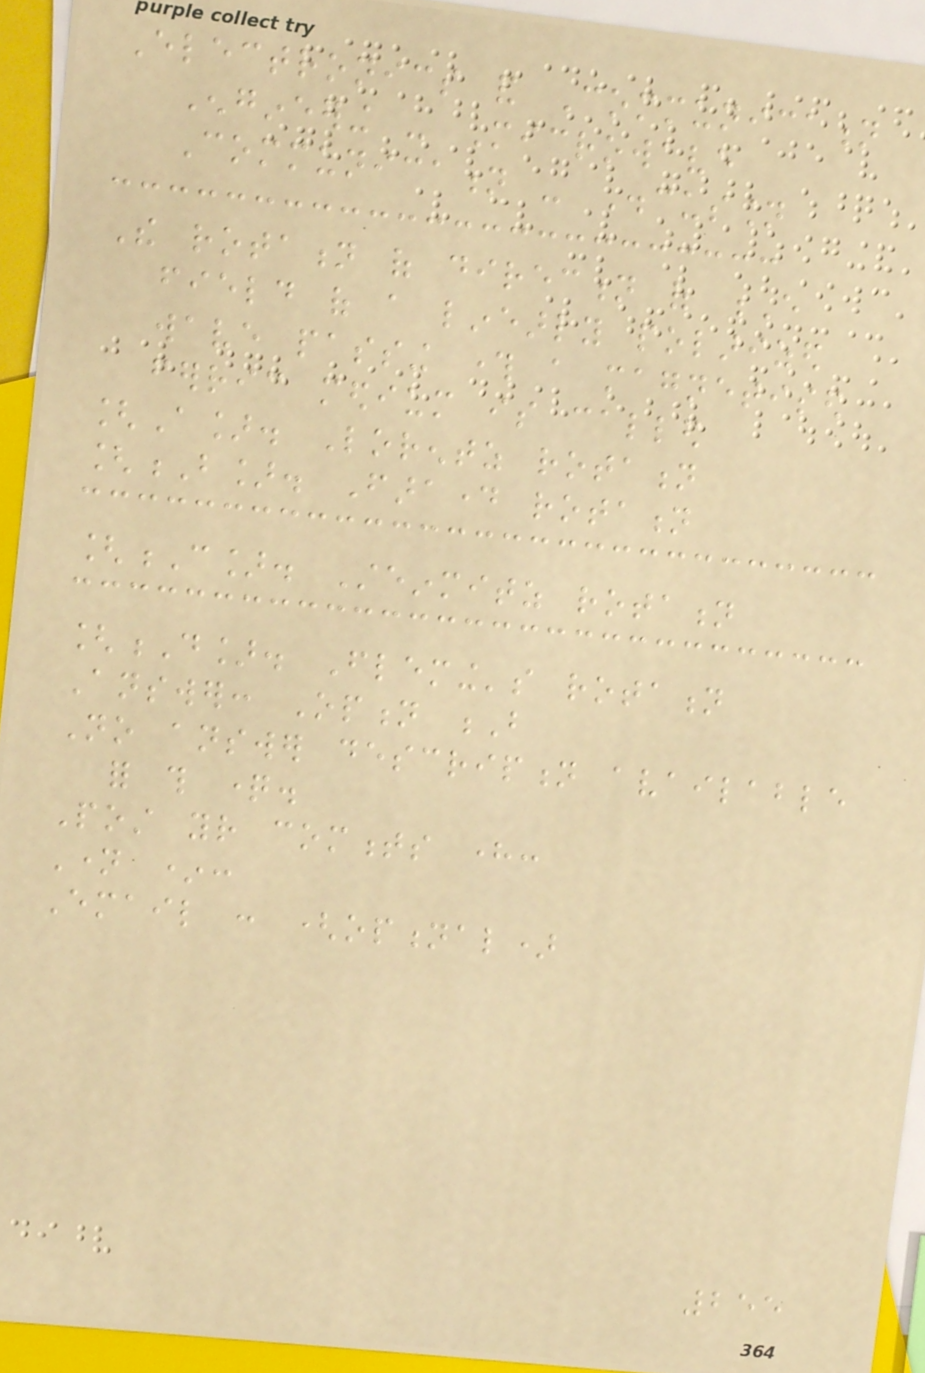Electronics and Communication
Engineering - Microwave
Communication - Discussion
The rotation of direction of E
field of a linearly polarized
wave passing through a magnetised
ferric medium is called
[A]. Lorentz rotation
[B]. Faraday rotation
[C]. Steinmitz rotation
[D]. Fleming's rotation
Answer: Option B
No answer description available
for this question.
Post your comments here:
Name *:
Email : (optional)
255
